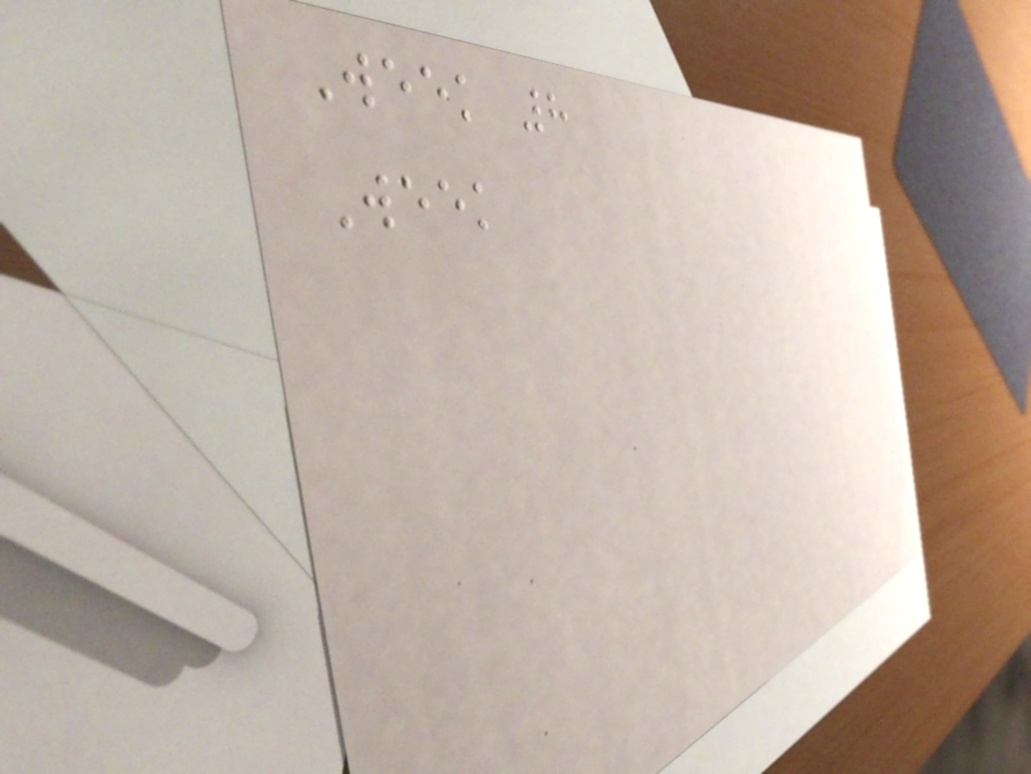Week 8
Week
